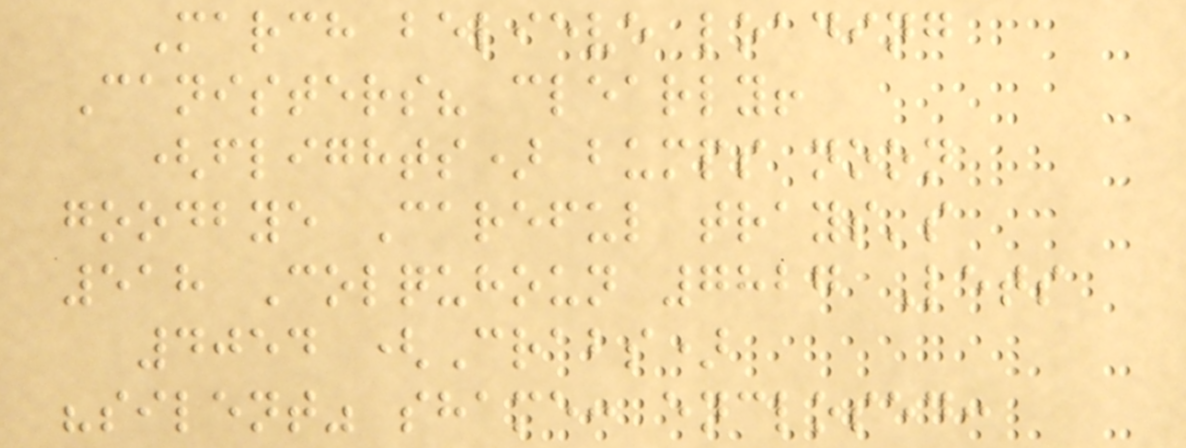March believe loading
Canisters? clearly!
(flights) bumps noon
goodbye Careful trays's
518 Colquhoun 7827 Lets
4054 (Crabs)
"silent" shame: enclosed:
